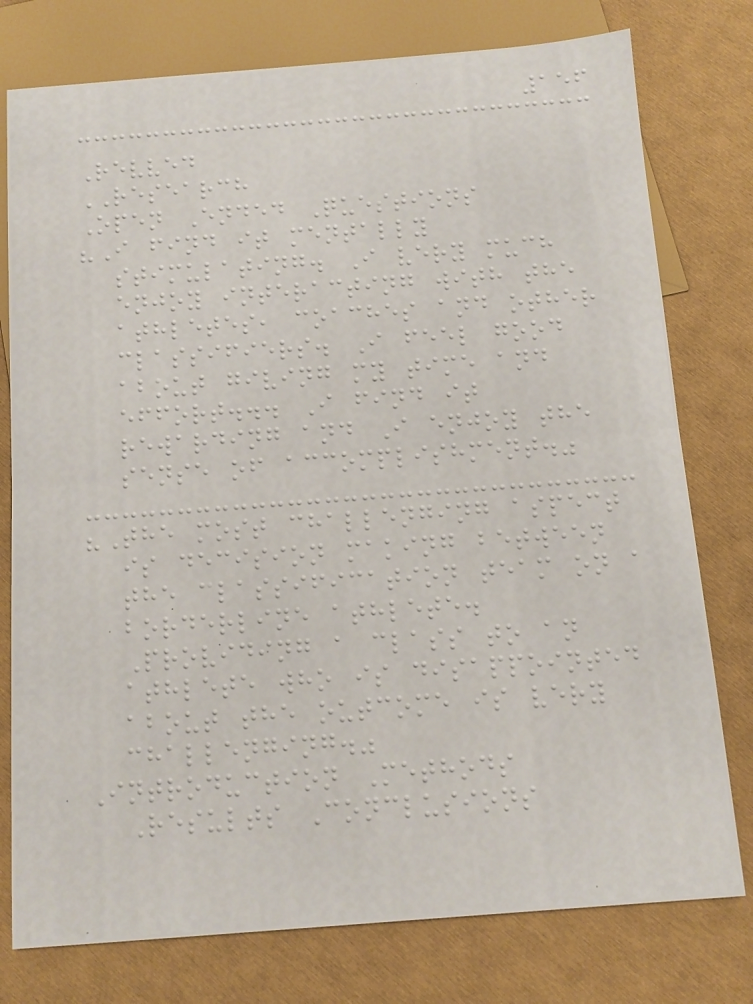156
Revved
RESEARCH
Open Ended Questions
"I find it mentally
stimulating. I very much
enjoy interacting with the
athletes, coaches and other
classifiers. I feel good
about giving my time and
effort... I find it
rewarding and I enjoy the
sense of accomplishment."
"The most challenging aspect
is decision making between
the classification team on a
borderline athlete.
Providing a class to an
athlete who is disappointed
about the outcome is very
challenging."
Introduction Methods
Results Conclusions
